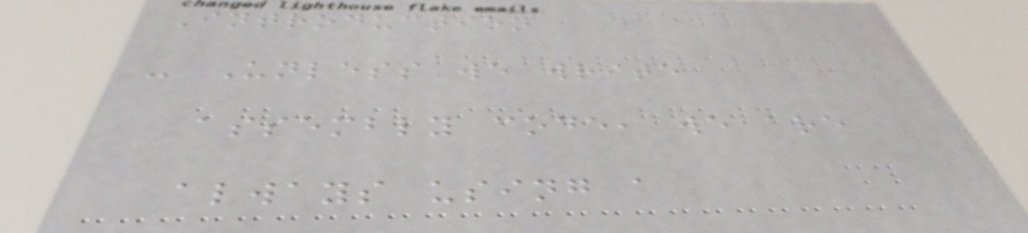Introduction
- Unless we write
assembly code, we are
always using a
